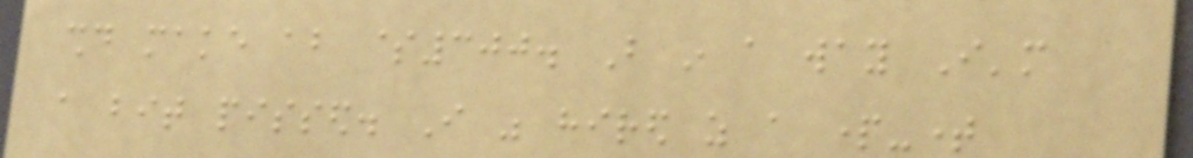should make about $300. But in a way I'm
a bit pissed. I was hired as a part-time
